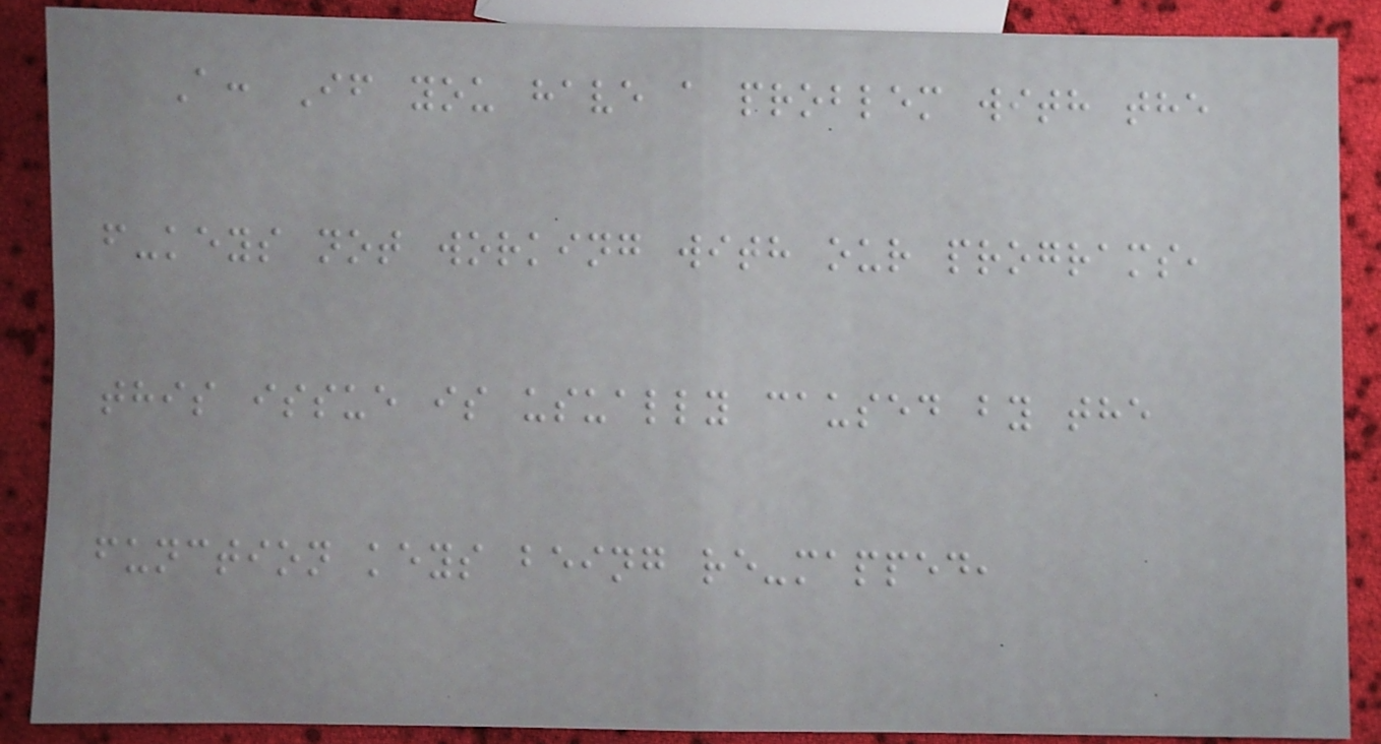A: If you have a problem with the
f-keys not working with our programs,
this issue is usually caused by the
function keys being re-mapped,
